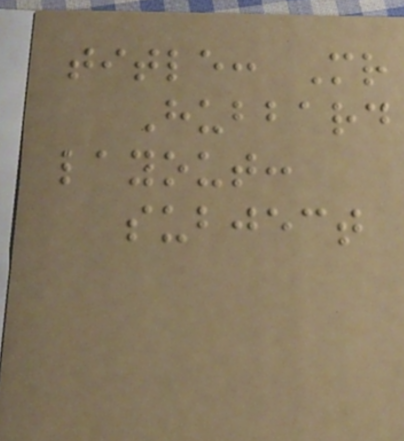title: Mr
Hubbard
layout:
subject
